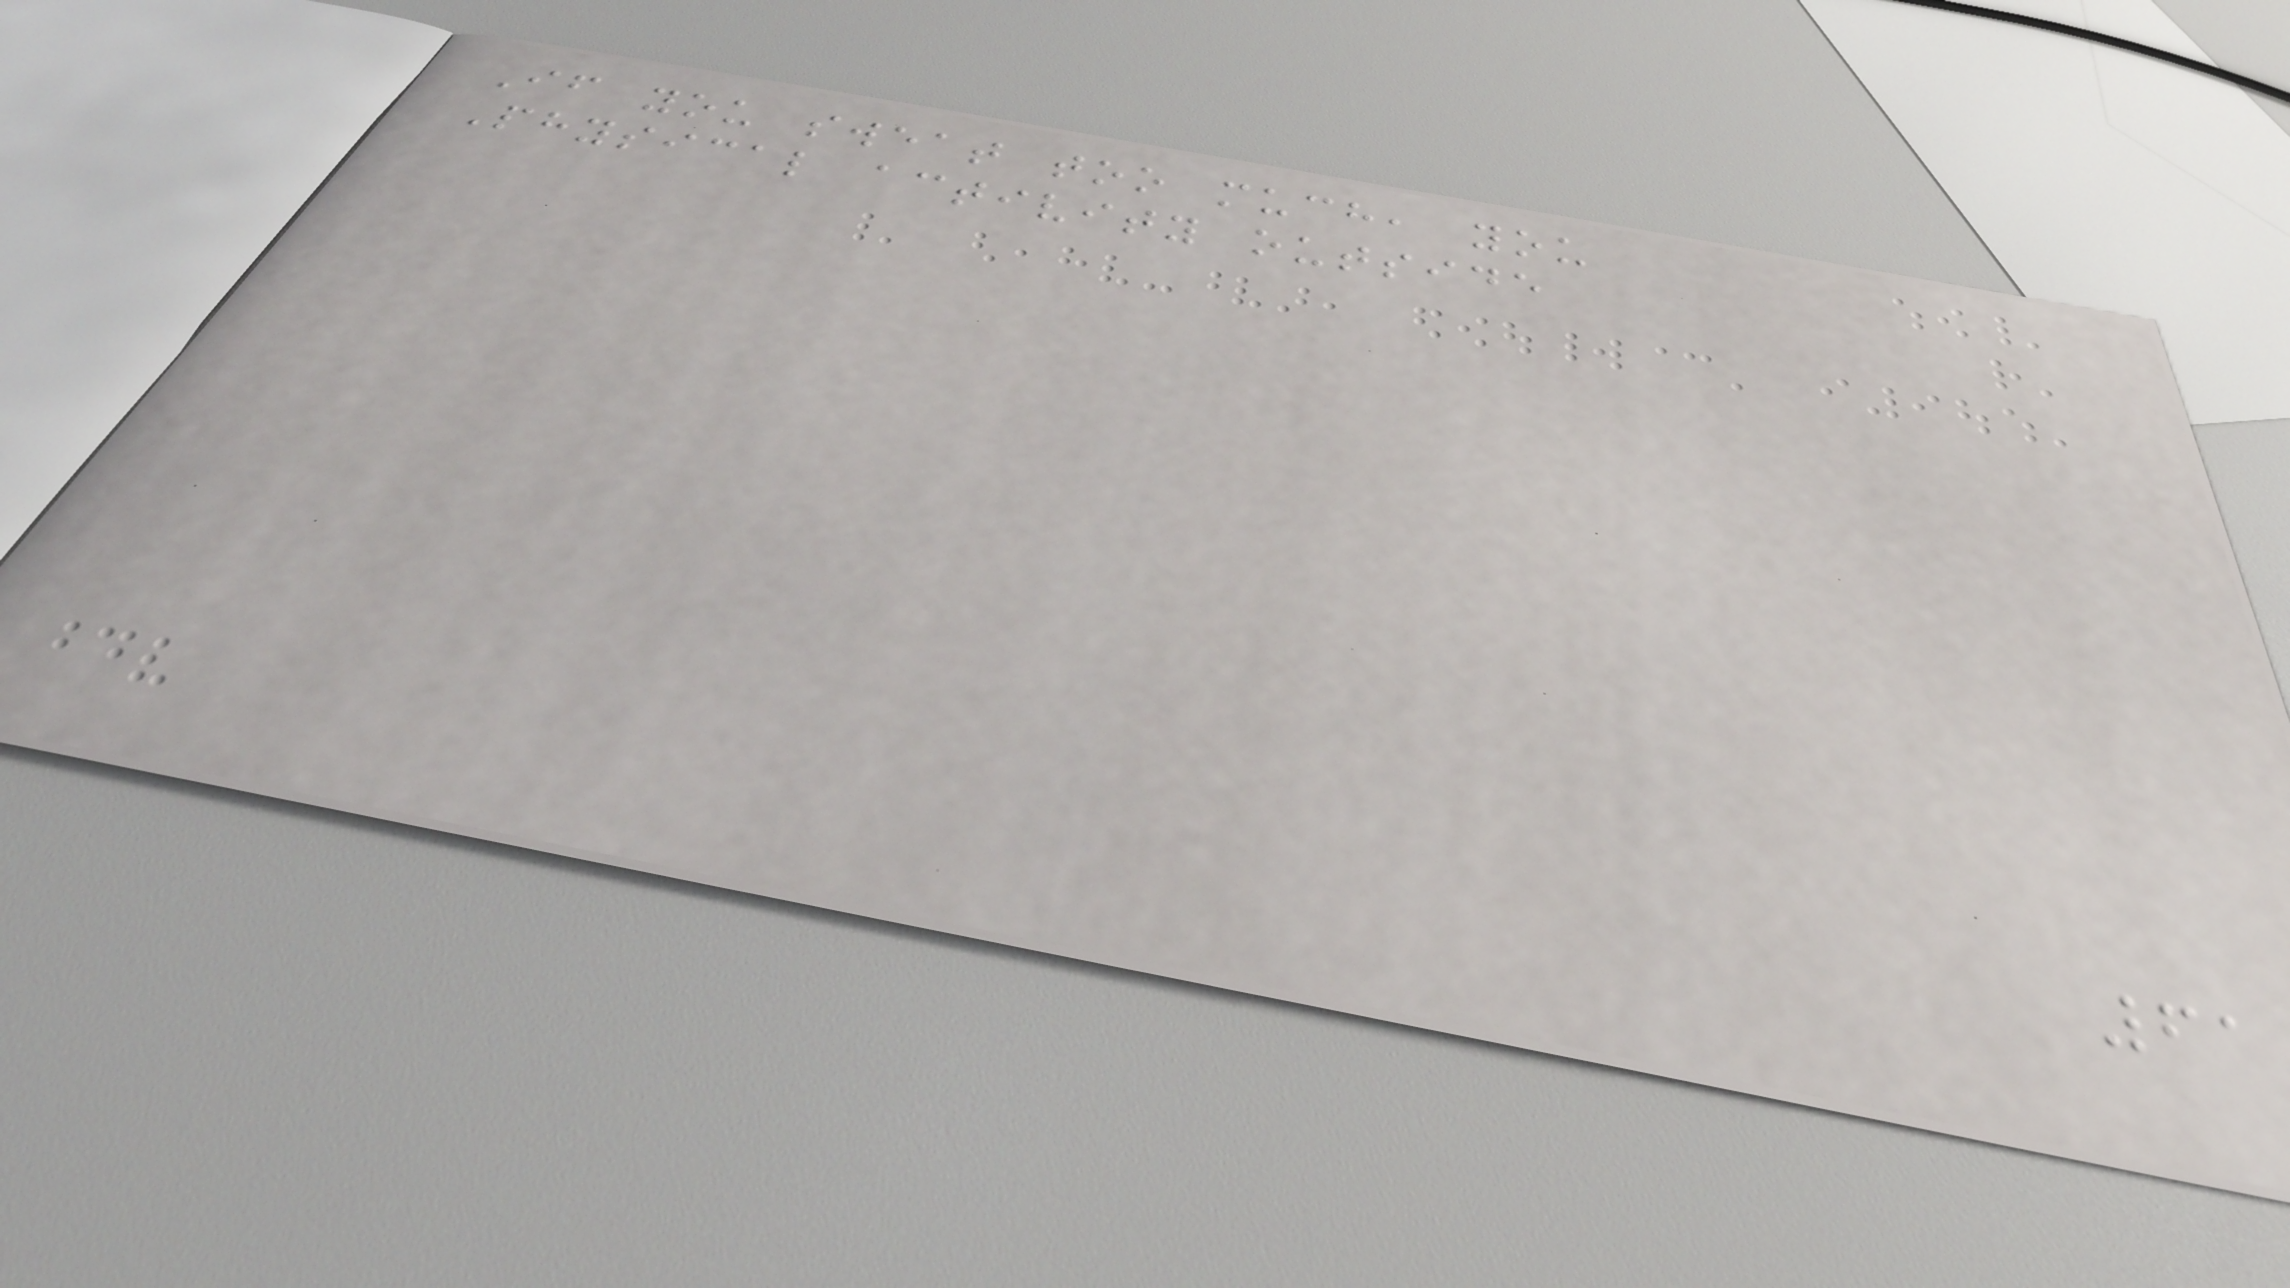If you sweat too much, you
Physical activity outside
61
